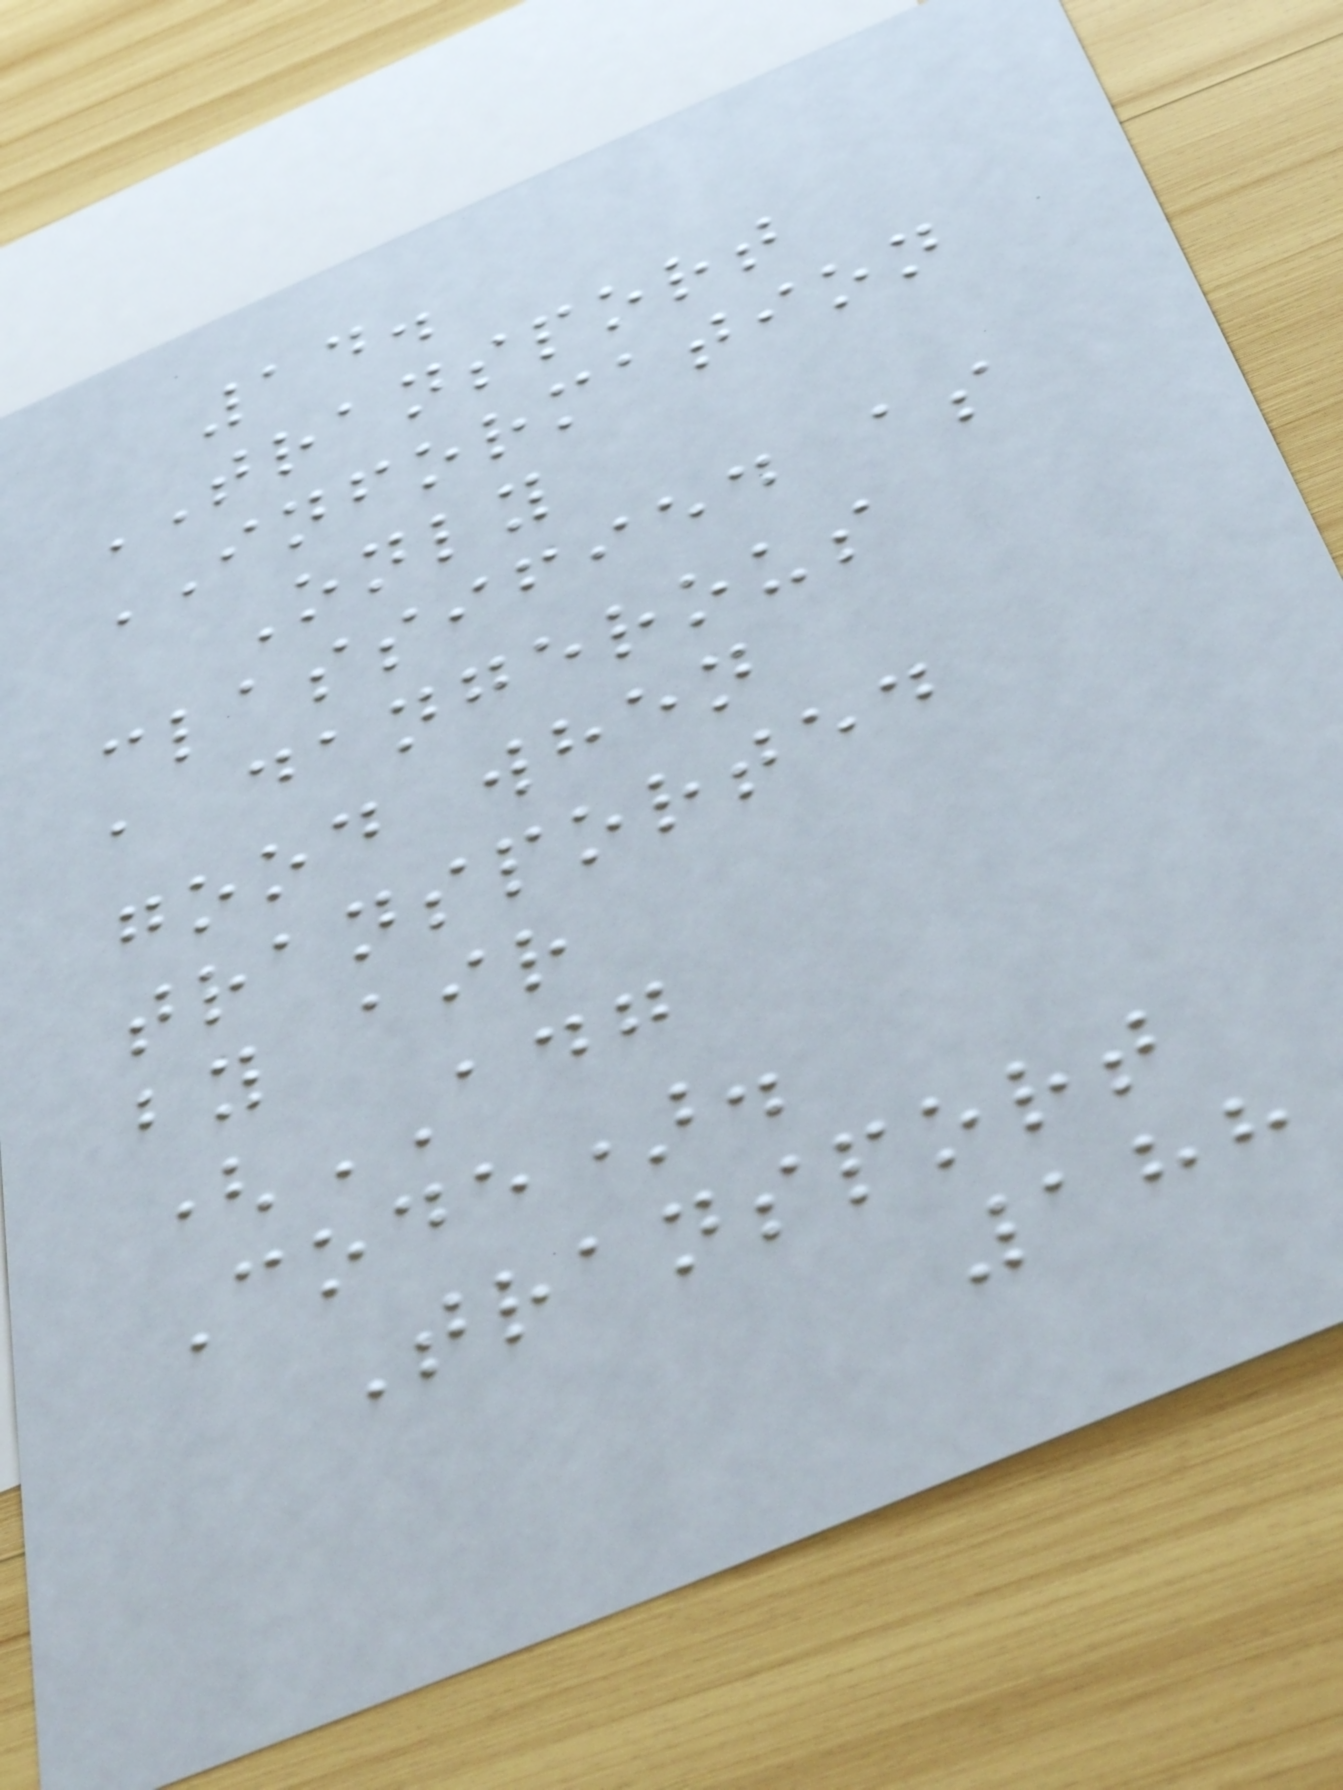14.
TRANSPORT
INFORMATION
Only
classified as
a dangerous
good when
transported
by air
(ADG
Code).
Transport
188
